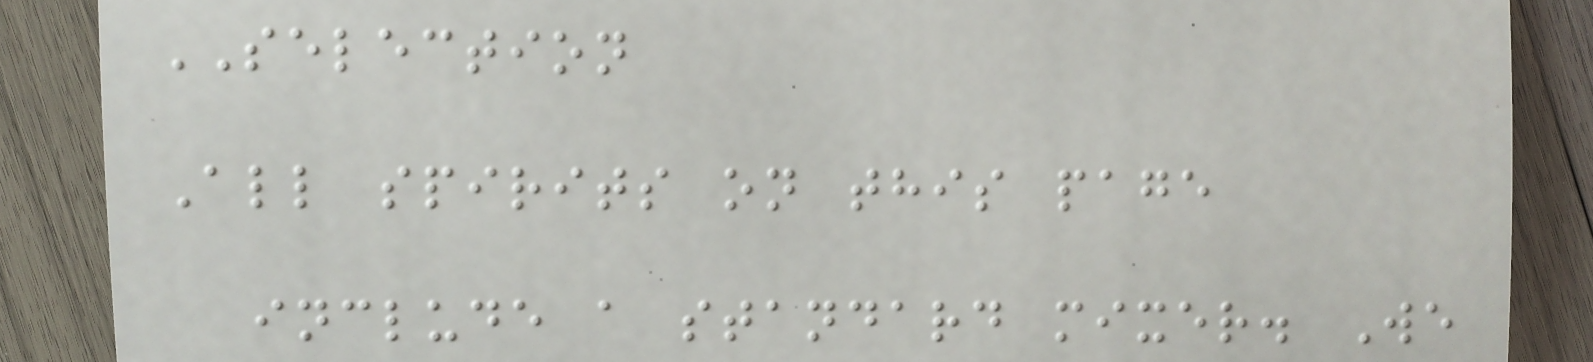SELECTION
All spirits on this page
include a standard mixer. We
